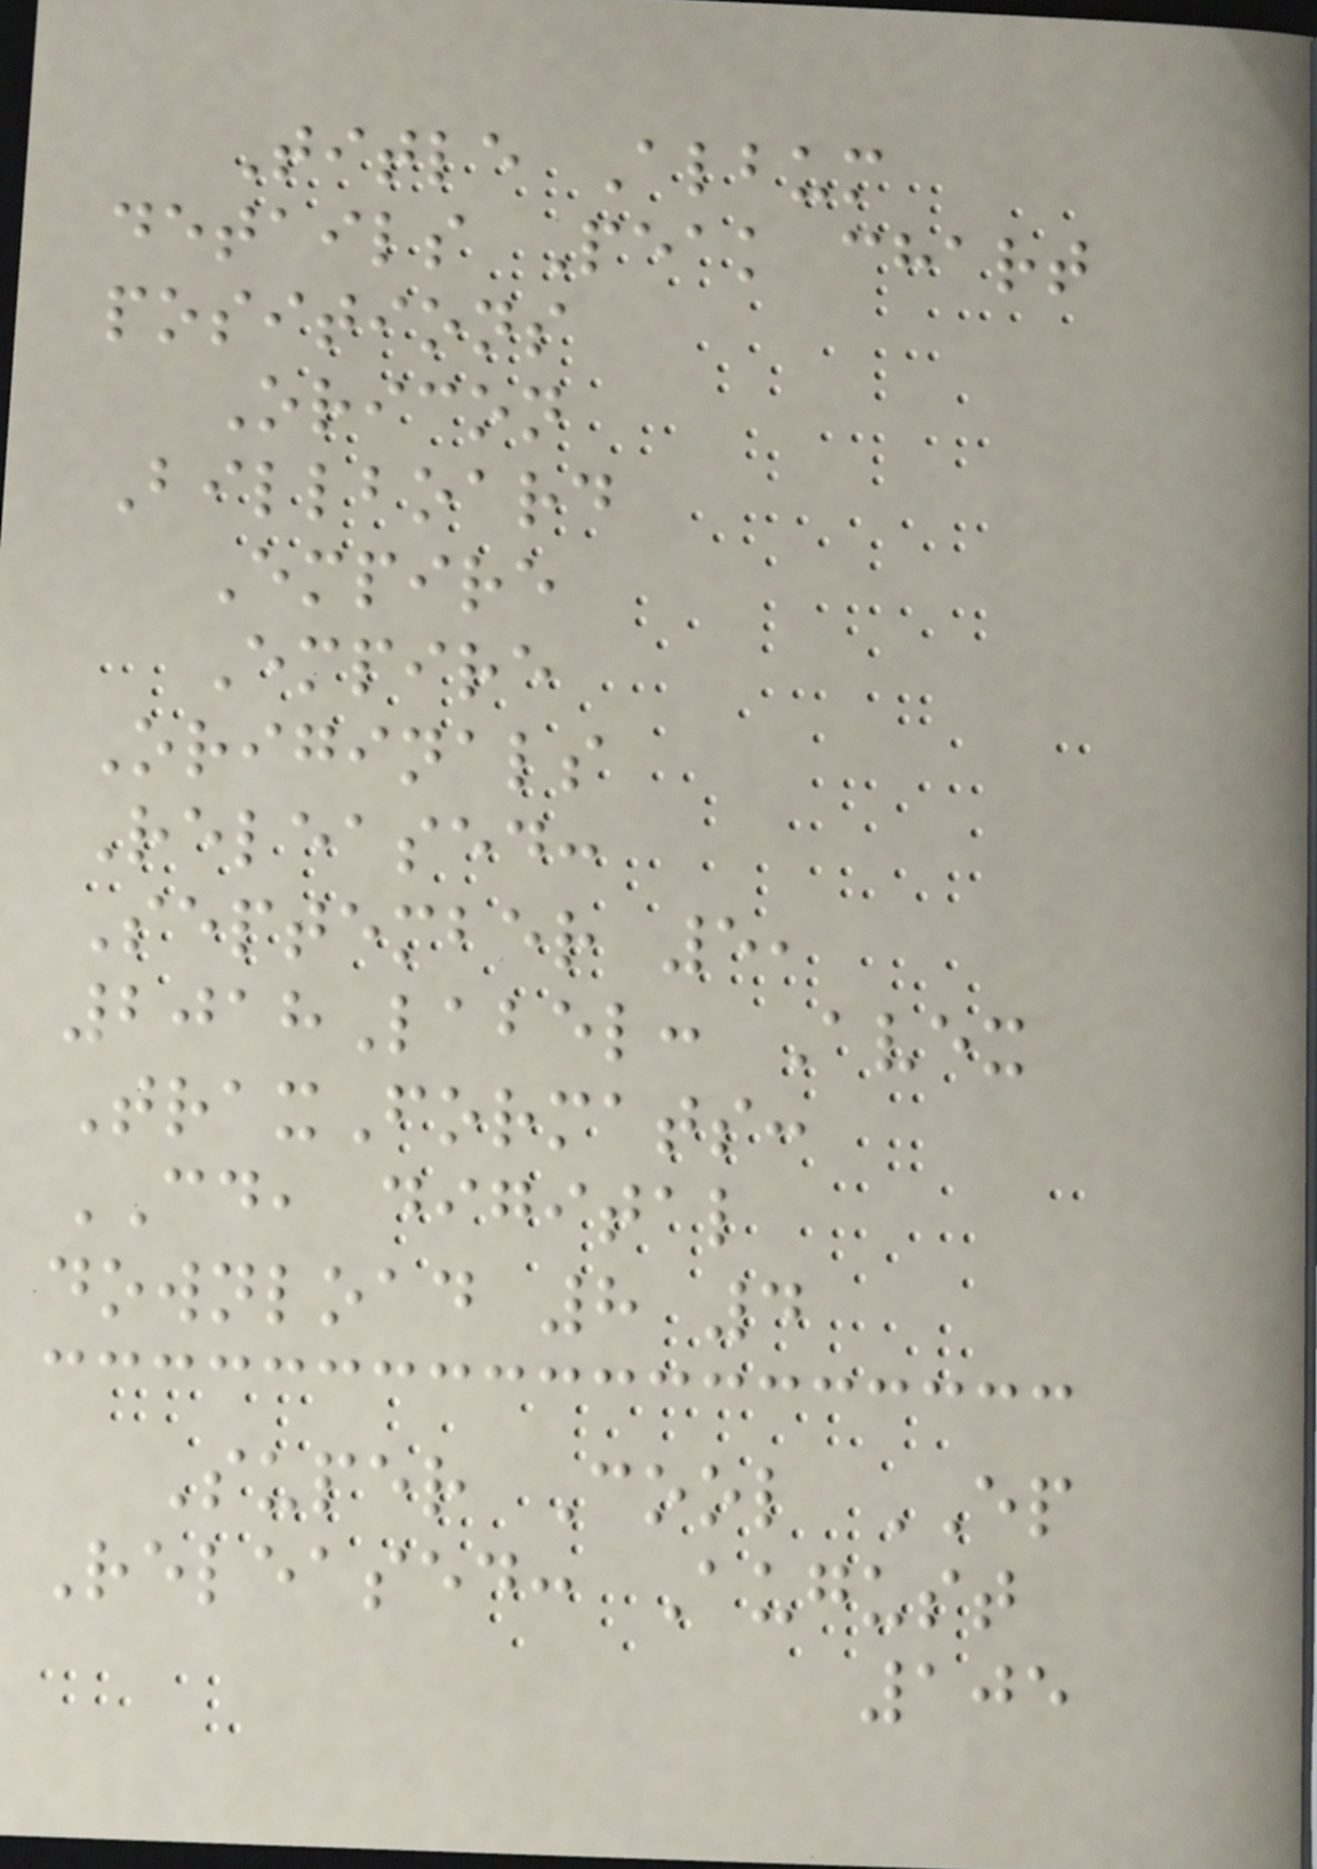Title Album
details Peak chart
positions
Oricon
Billboard
Empire
Empire
Originals
Released:
September 5,
2018Label: Avex
TraxFormats:
CD, digital
download 8 4
Super Cool EP
Released: August
105
